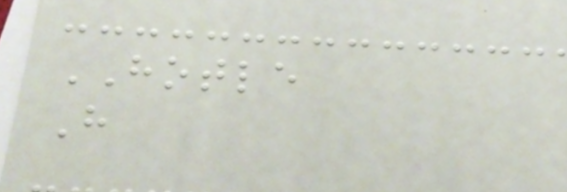HOTLE
H
